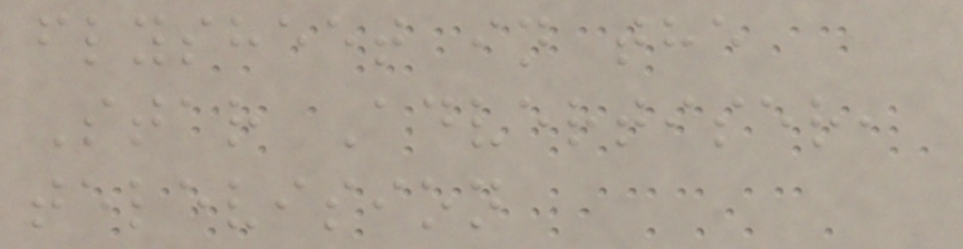flysheet in the
Star Advertiser,
television
